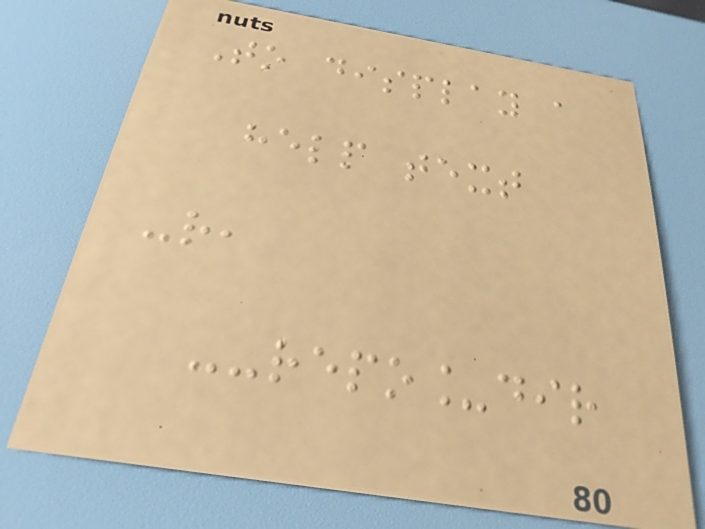To display a
help text
-r,
--repo_dir
